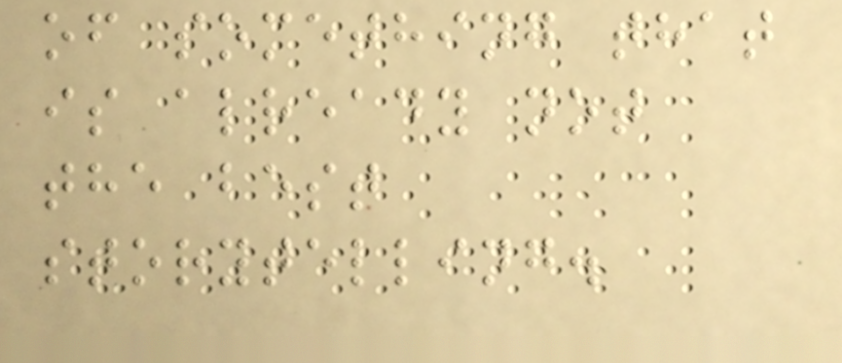of something that
is already not
the best
storytelling.
